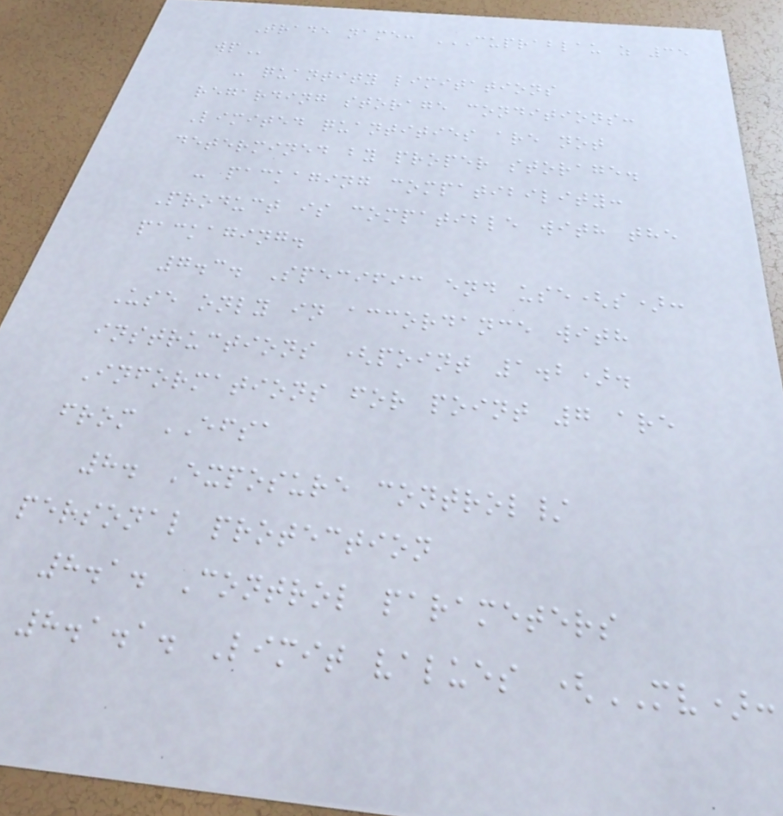Trade name: CUPRABLAU Z 35
WP
- quantity limitations
regarding storage conditions:
Limited quantities are not
determined by proper storage.
- packaging compatibility:
Product is compatible with the
packaging.
7.3. Specific end use(s):
Use only in accordance with
instructions (point 1.2).
Informations for point 7 are
from EFSA
8. Exposure control/
personal protection
8.1. Control parameters
8.1.1. Limit values (MV):
